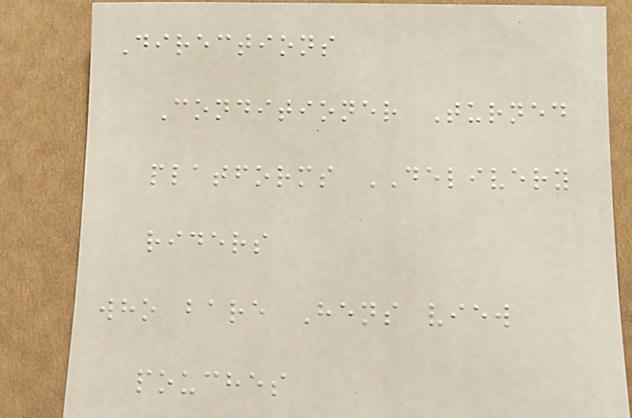Directions
Conditioner Turned
platforms DELIVERY
riders
who bare Hens view
pouches
